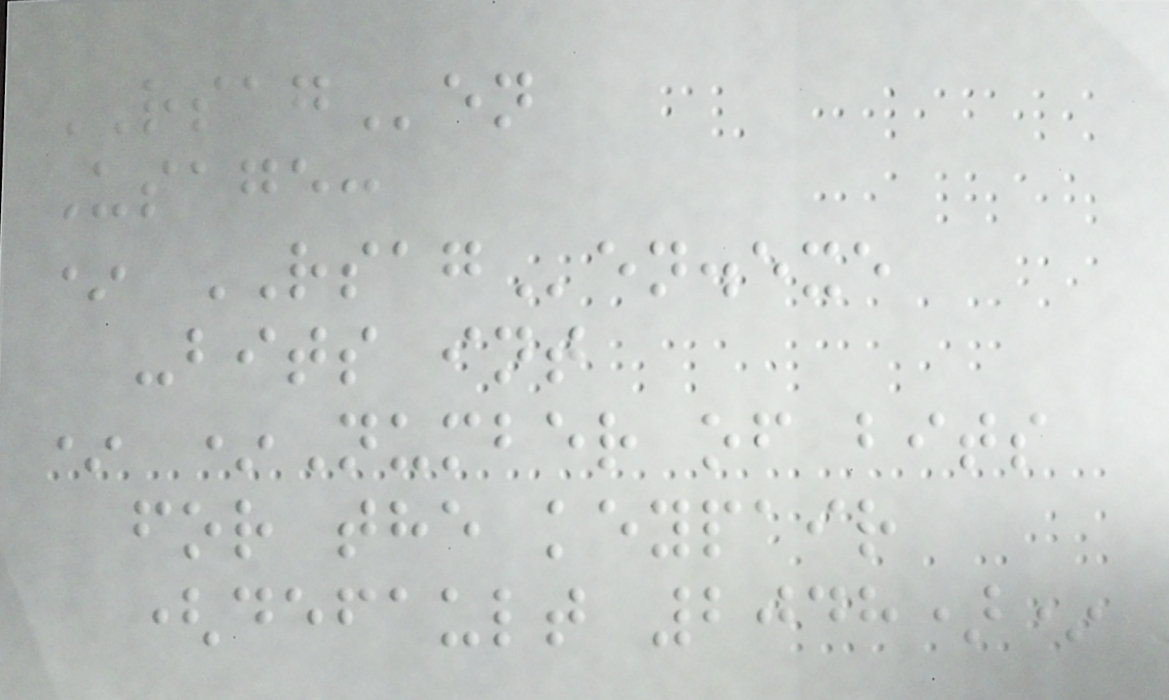RSAGen
Usage:
* RSAGen.exe
-bits int
* *Number of bits
for the keypair
(default 2048)*
